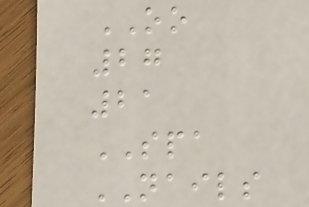OO
27
21
SPA
NAILS
